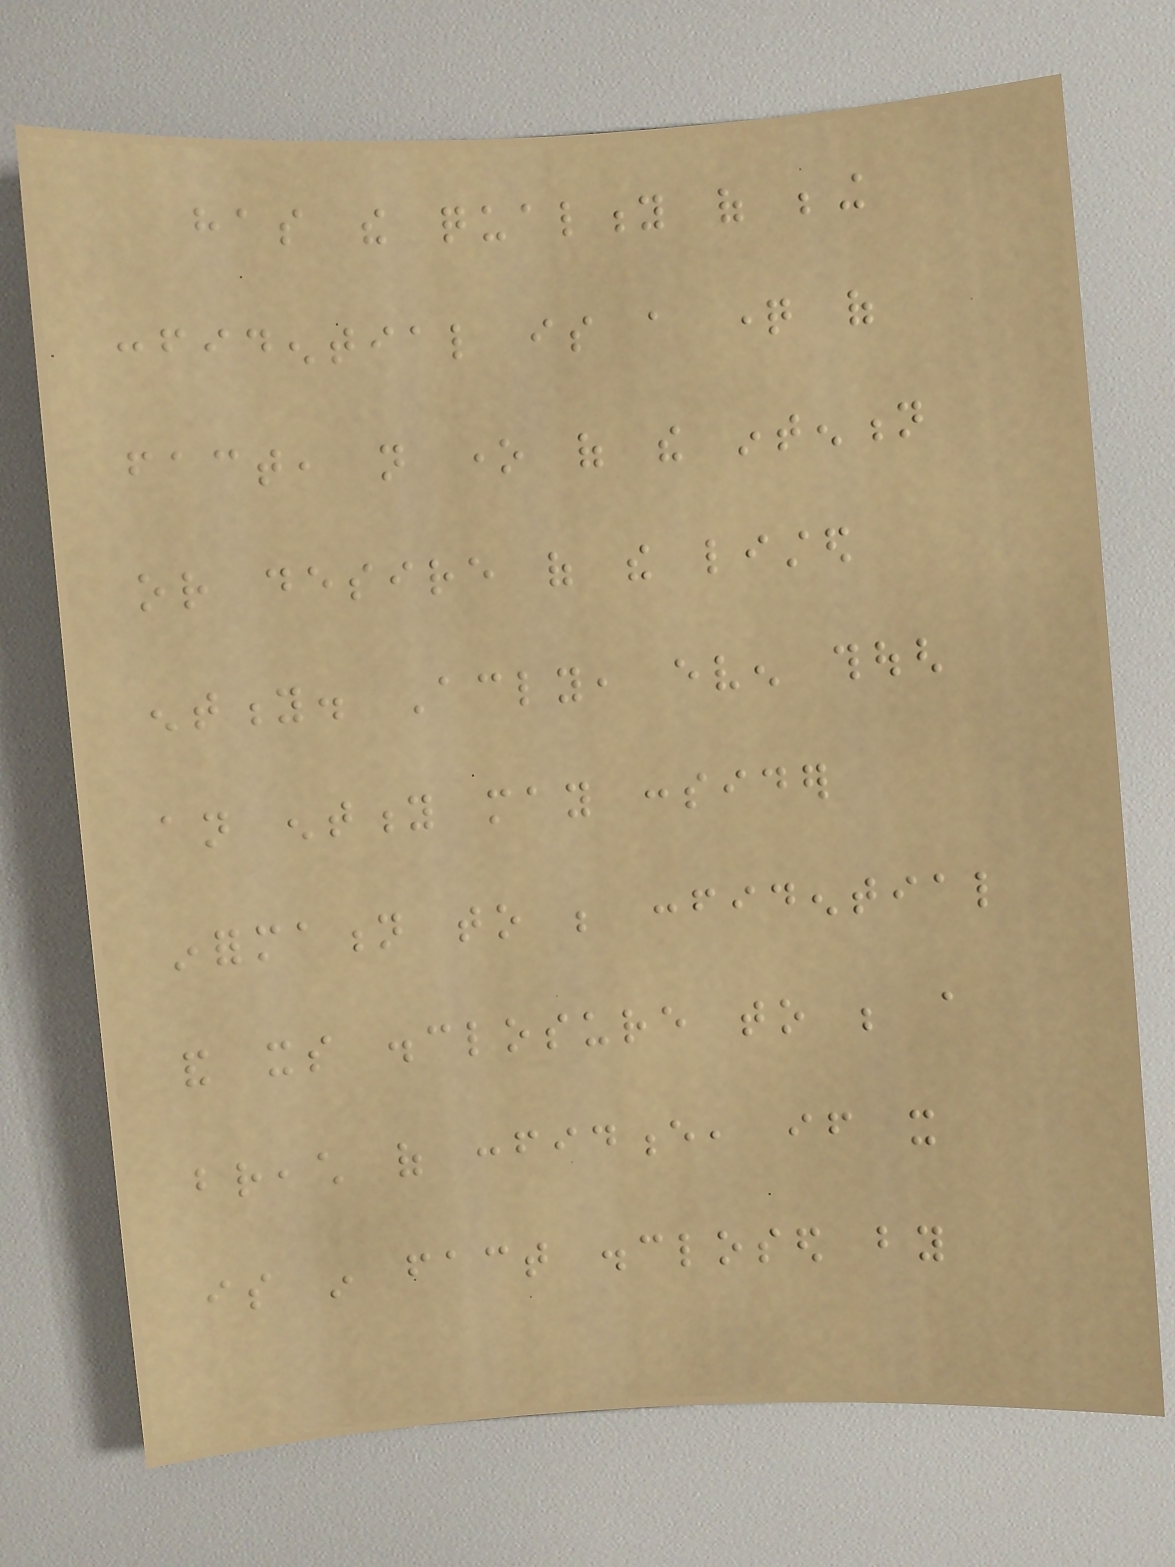has the quality of being
confidential is a question of
fact, not one of the intention
or desire of the listed
entity. Accordingly, even though
an entity may consider
information to be confidential
and its disclosure to be a
breach of confidence, if it
is in fact disclosed by
